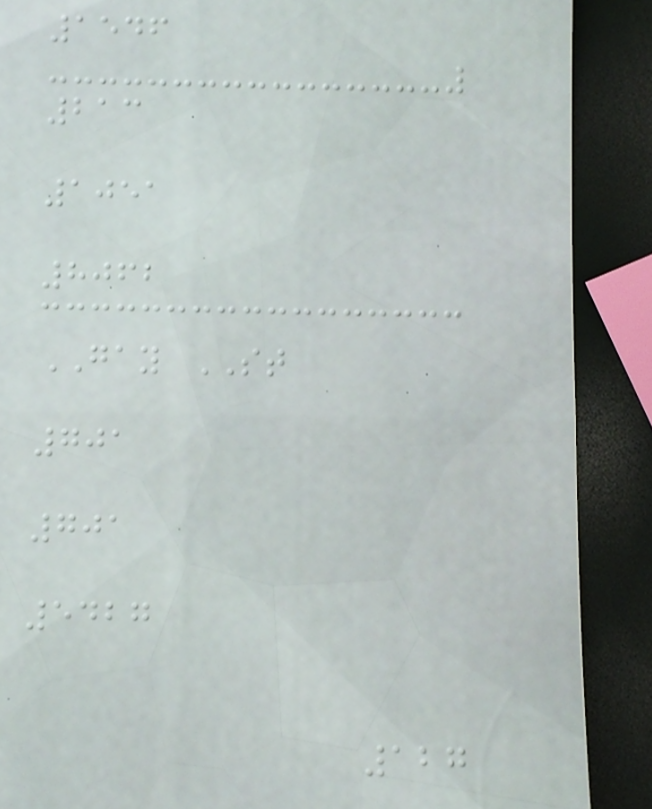1546
213
1051
8062
GAY ST
701
701
5427
127
